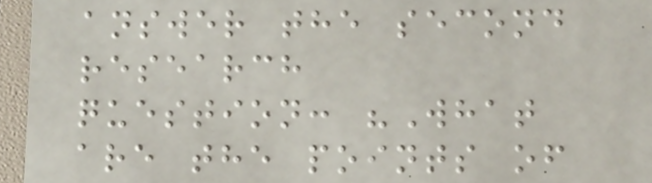answer the second
research
question: "What
are the points of
